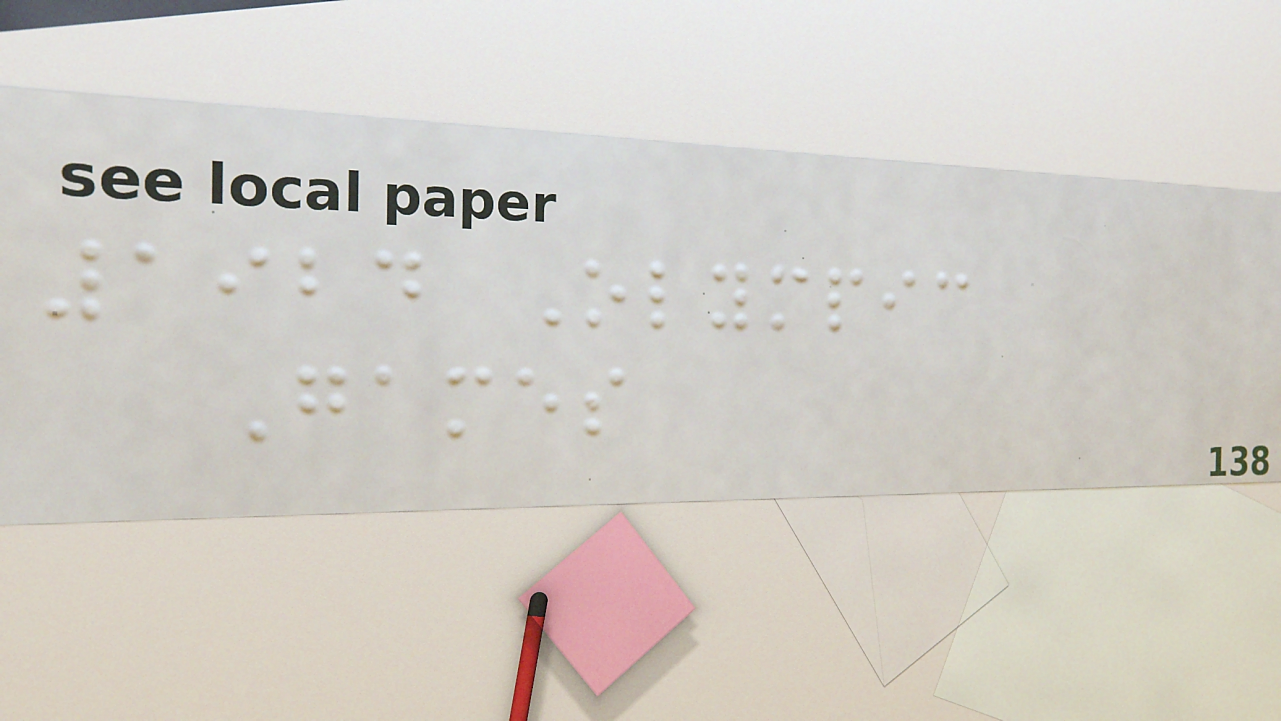1924 Olympic
Games
